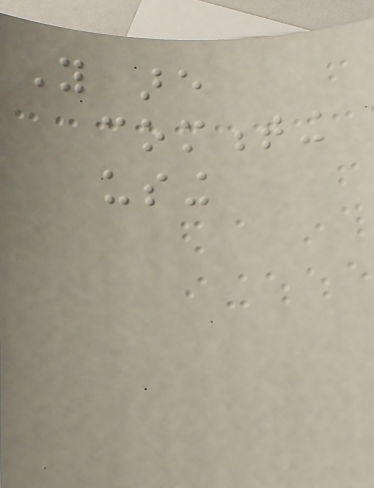You are
commenting
using
